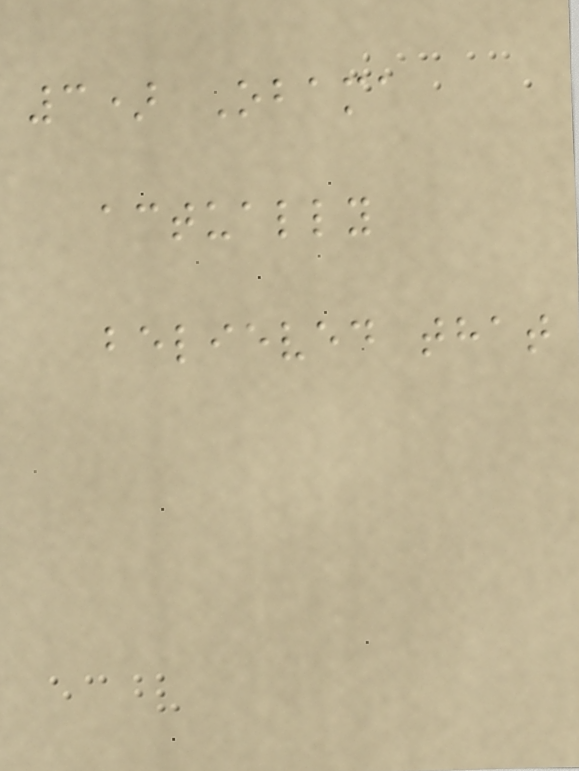3) Obama
actually
believed that
